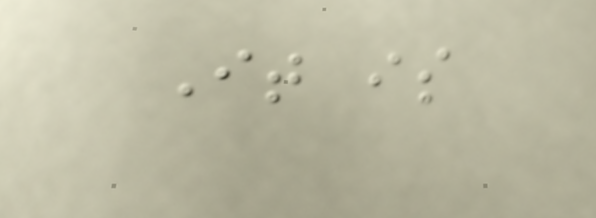It is
